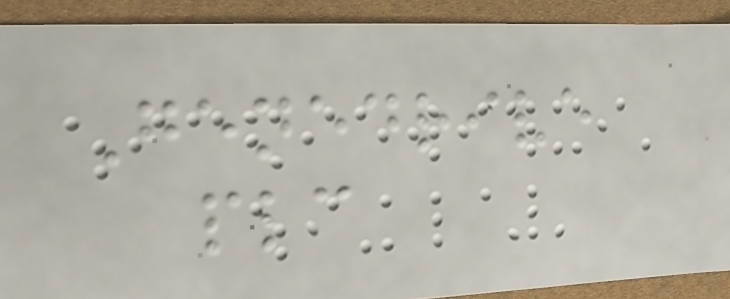Genedrive
plc
